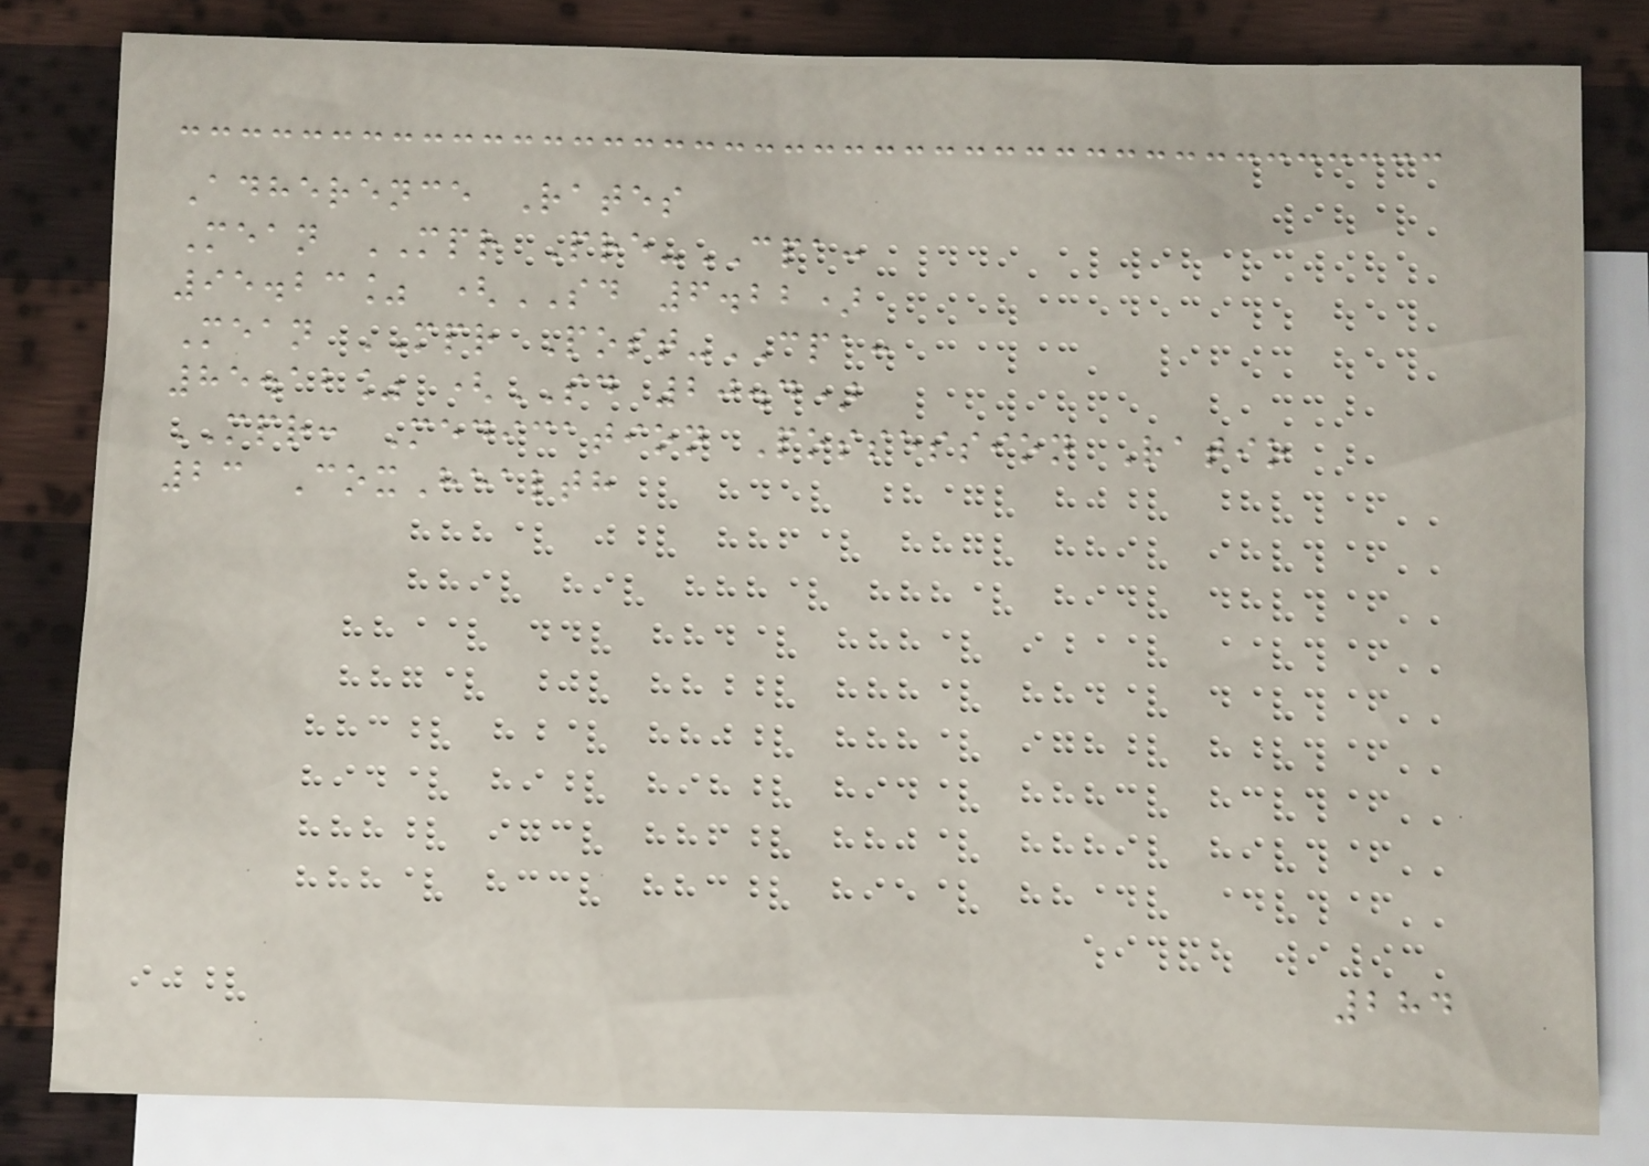Adherence Rates
Mean MPR Pre-CPA:
95.23% (SD 6.22)
Mean MPR Post-CPA:
85.12% (SD 20.4)
MPR: Medication Possession Ratio
23 CoxHealth
284
